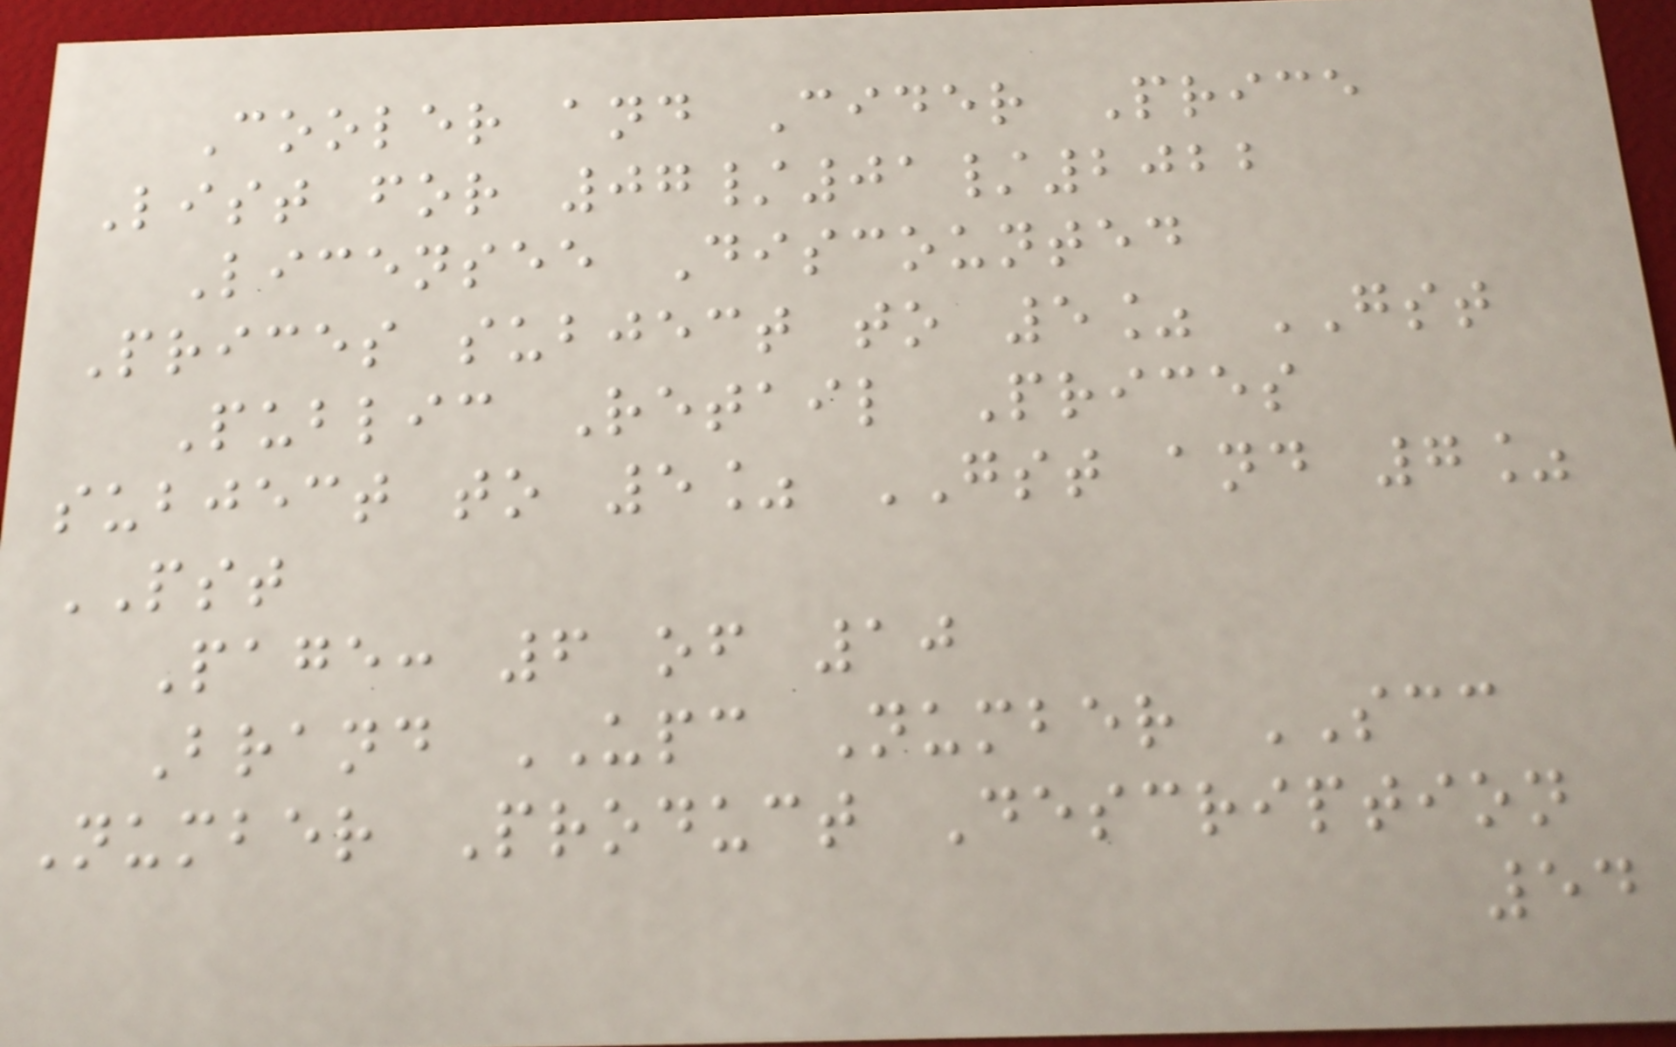Cooler and Cider Price
List for 07/01/2022
Licensee Discounted
Prices subject to 5% GST
Public Retail Prices
subject to 5% GST and 7%
PST
Page: 6 of 10
Brand UPC Number SCC
Number Product Description
54
